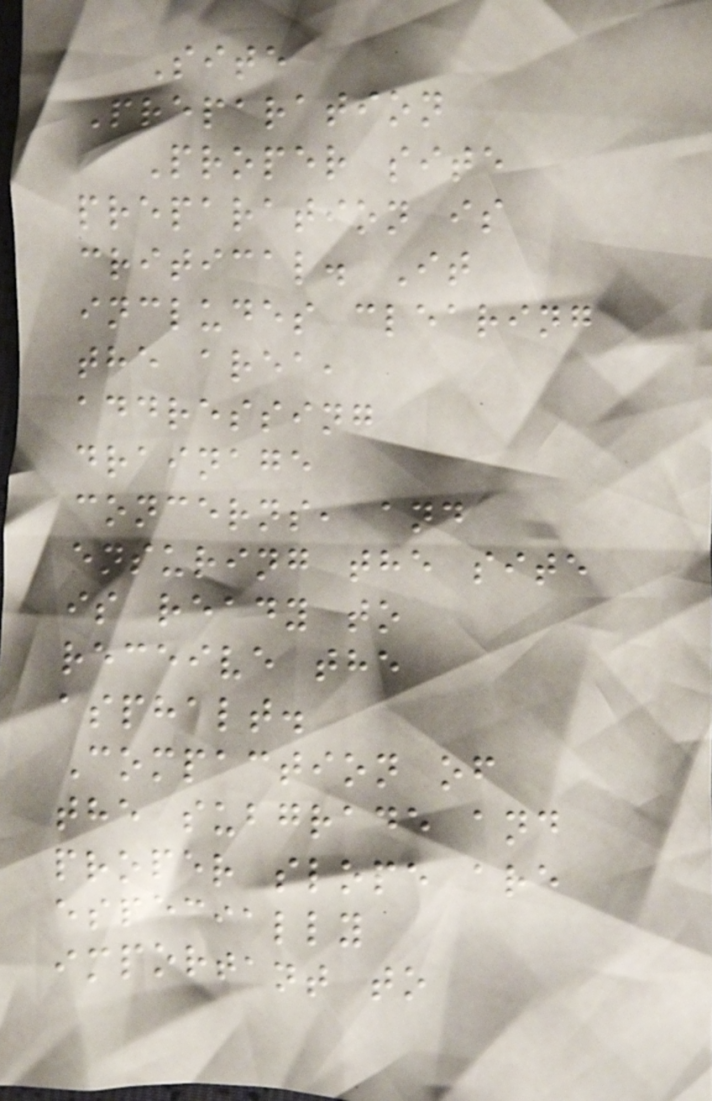Site
Preparation
Proper site
preparation is
critical. It
includes clearing
the area,
addressing
drainage
concerns, and
ensuring the site
is ready to
receive the
asphalt.
Compaction of
the subgrade and
proper slope are
especially
important to
